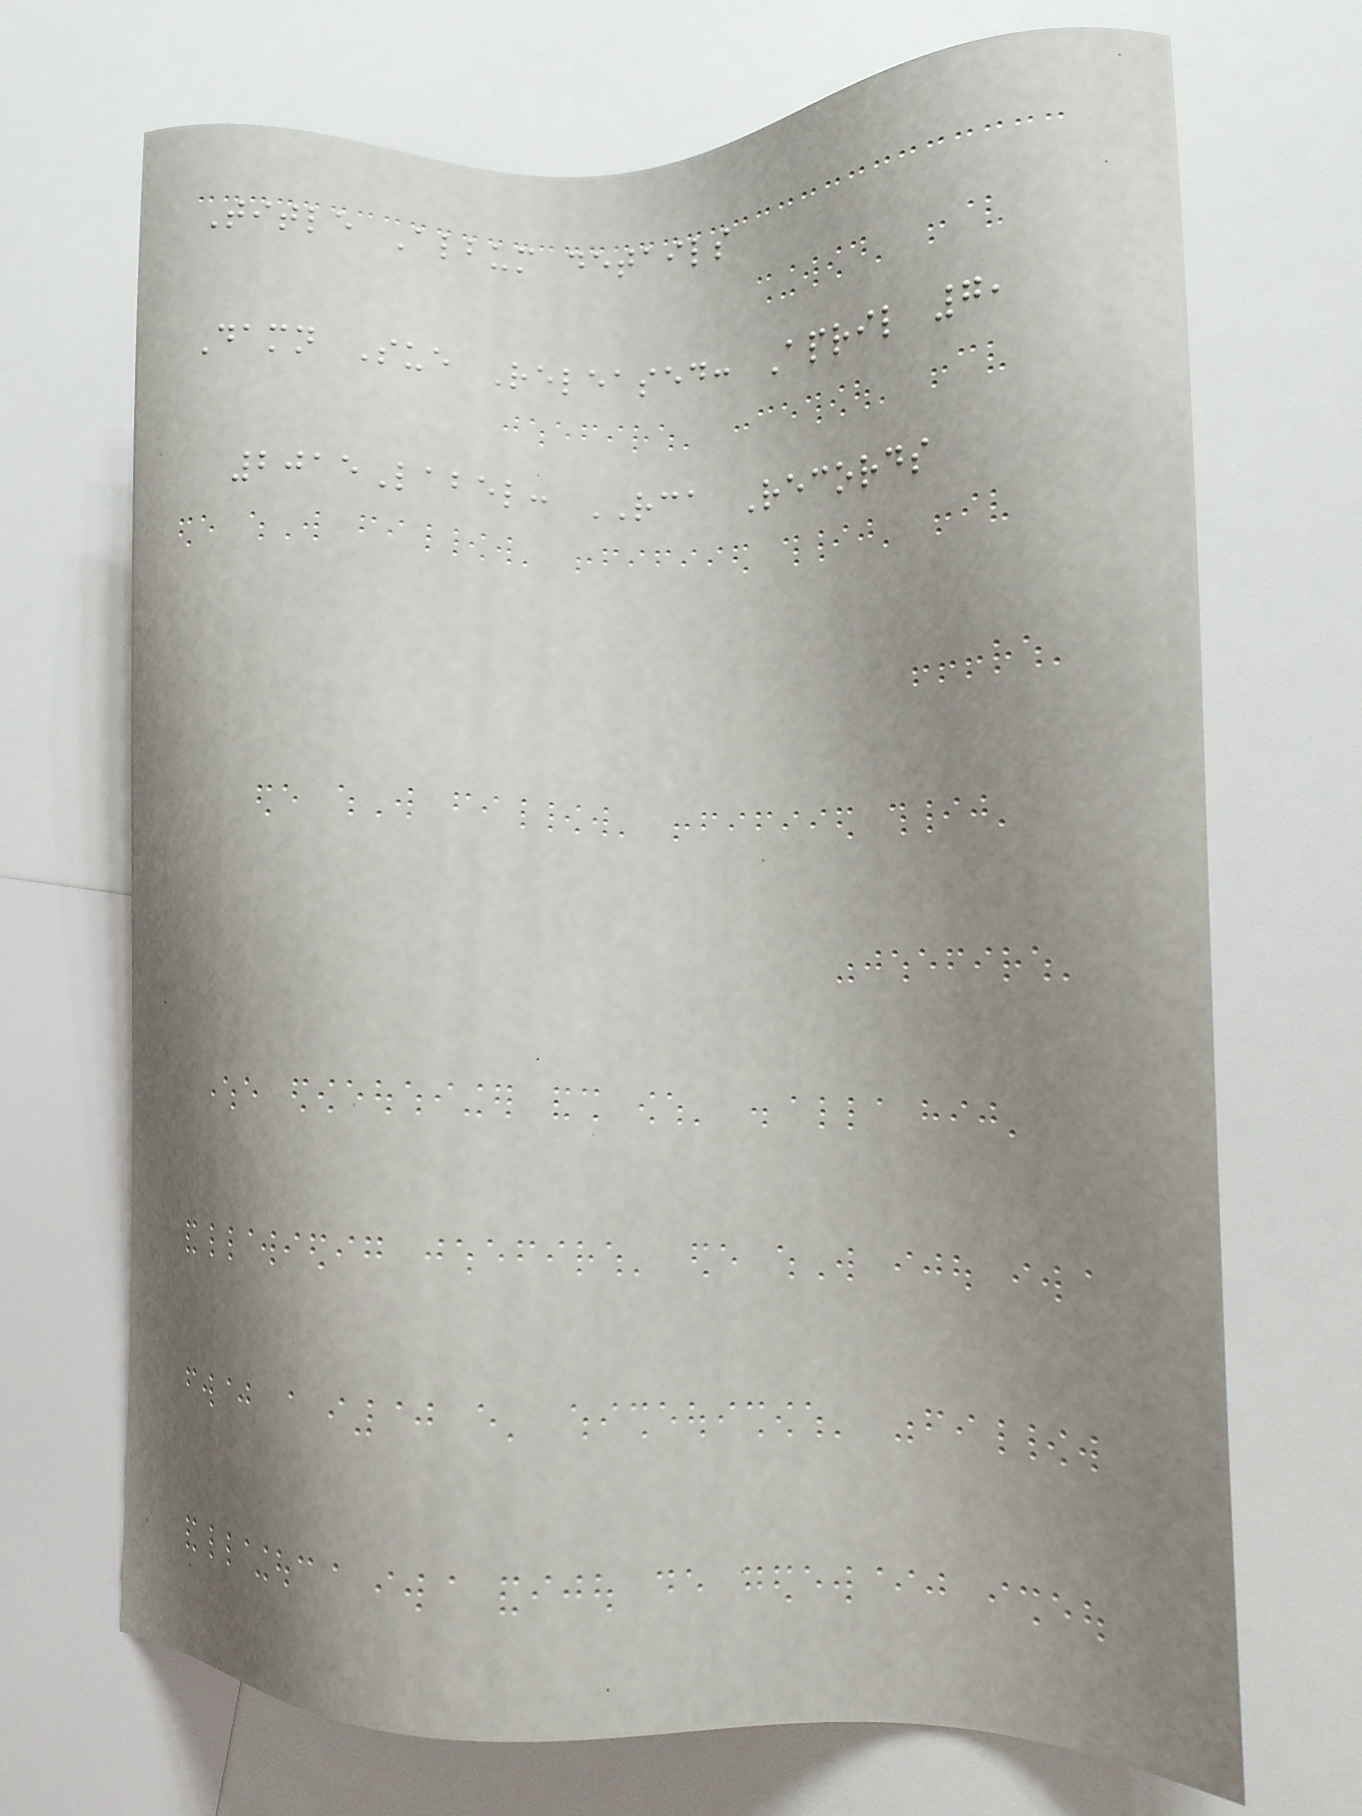Title Album details
Damn Sue Released: April 7,
2015Label: RCA Records
